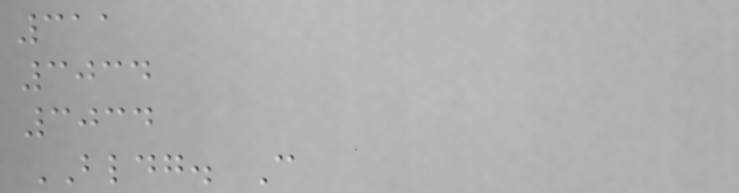311
3034
3034
BLDG. C
